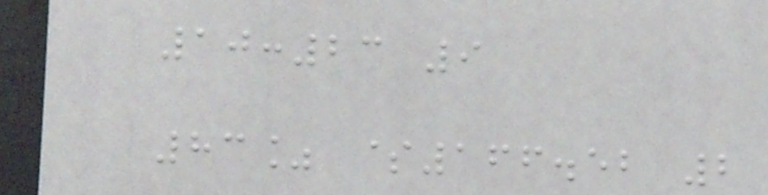10:23 9
83% $166.52 2
